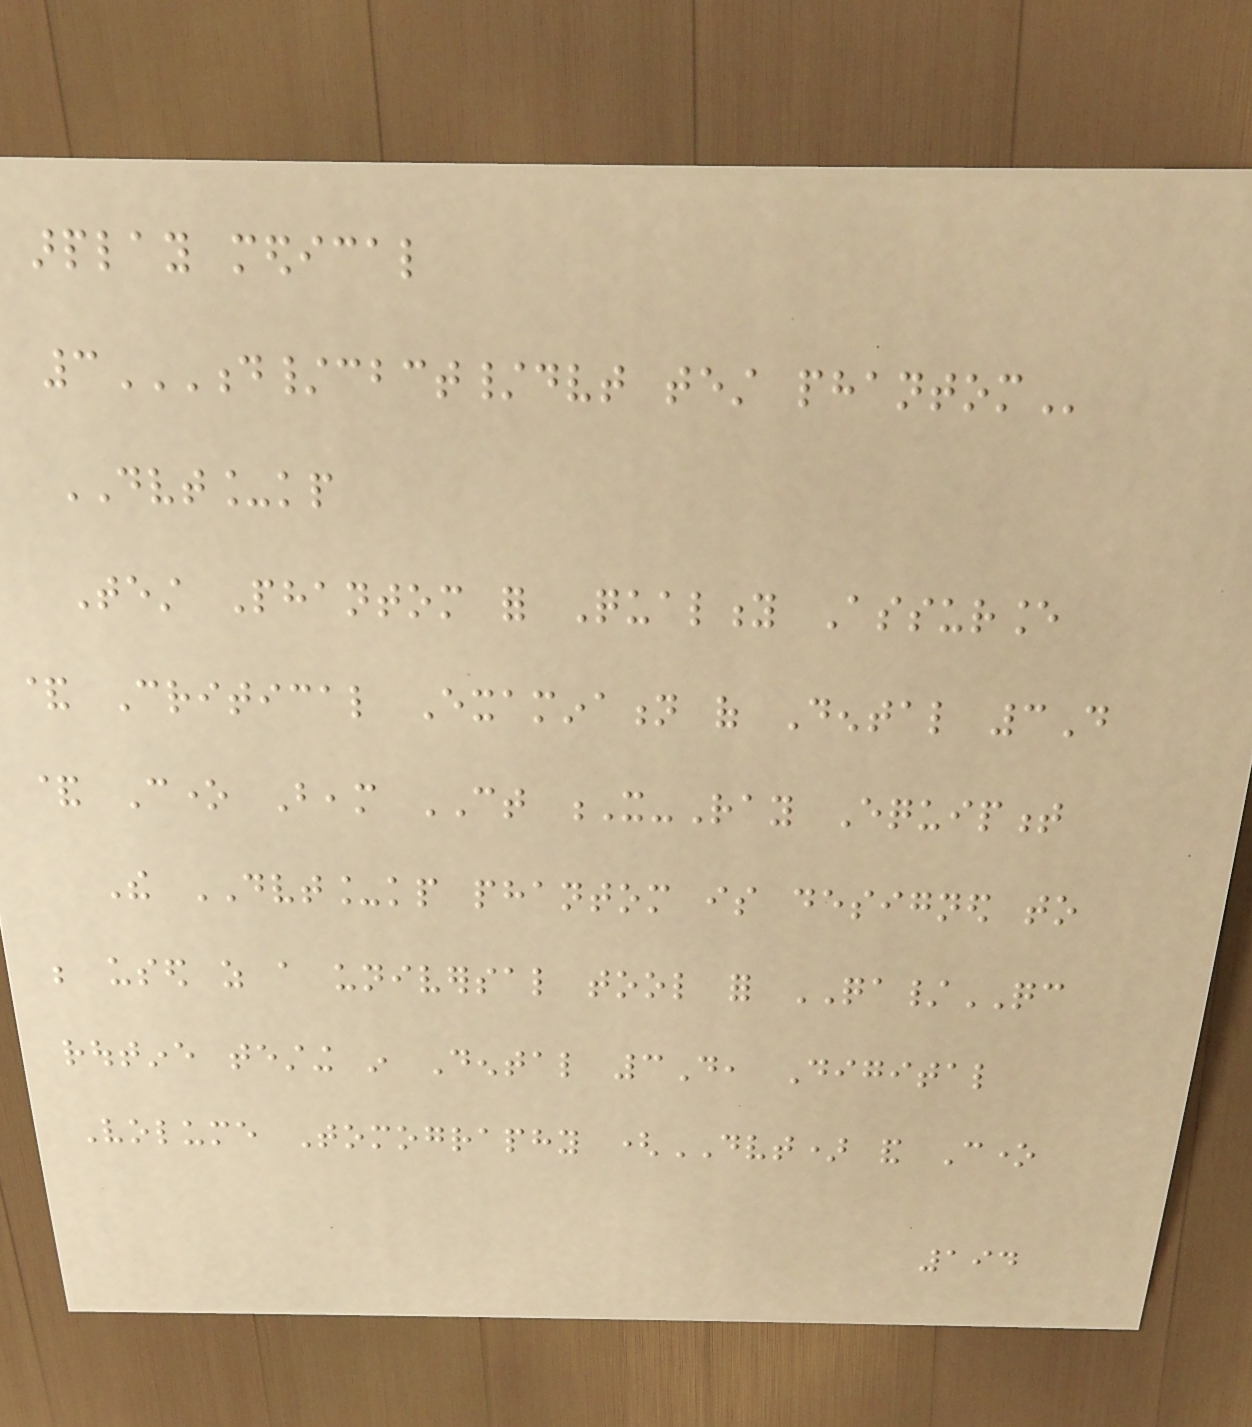arplay medical
3D/CBCT/DVT TEST PHANTOM
DVT_kp
Test Phantom for Quality Assurance
& Critical Examination of Dental 3D
& Cone Beam CT X-Ray Equipment
The DVT_kp phantom is designed to
be used as a universal tool for QA/QC
routine testing in Dental 3D, Digital
Volume Tomography (DVT) and Cone
194
